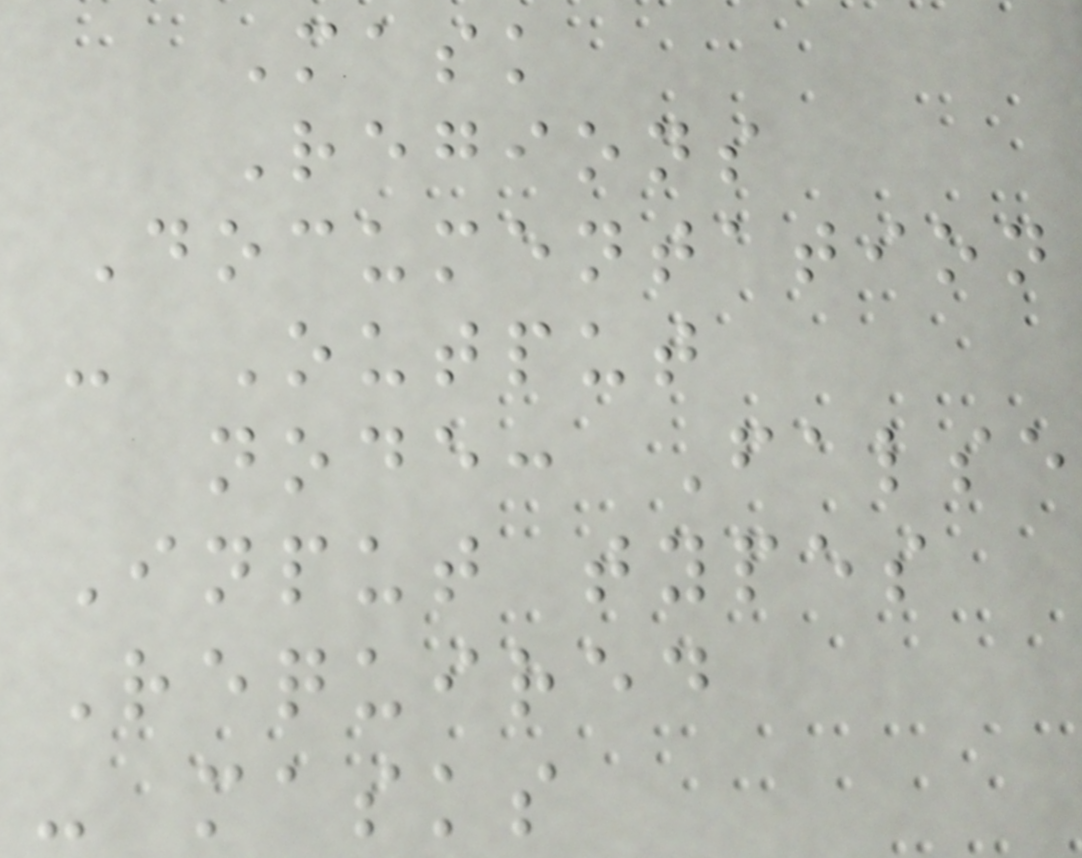Mask
Regions
Documentation
- Output
node: False
Input types
Required
- masks
